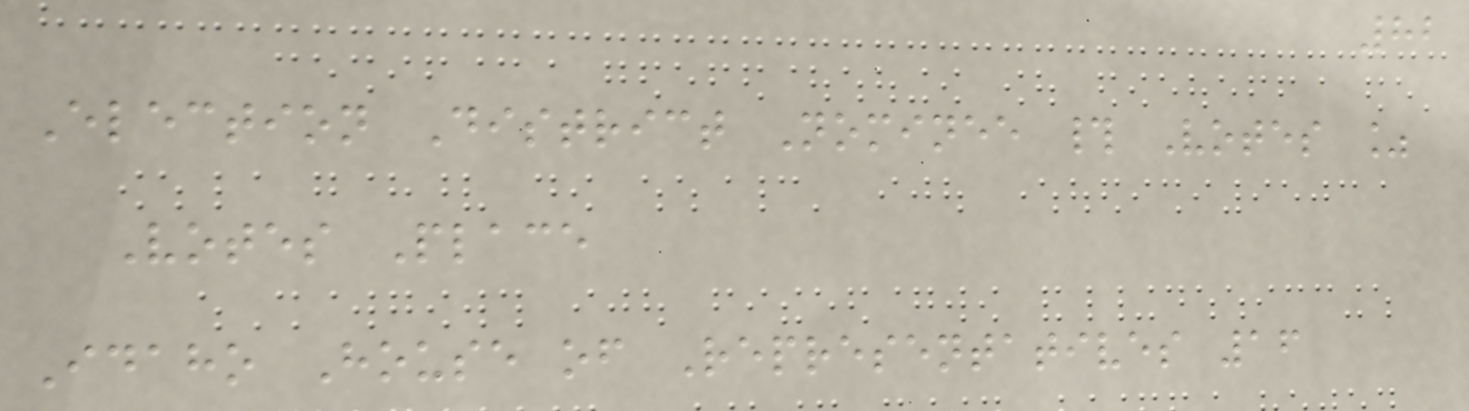82
Election District Nominee # Votes %
Votes Place
Idaho House of Representatives 16
